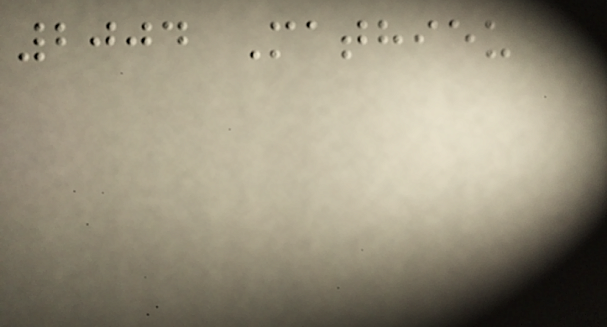2004 Mathieu
